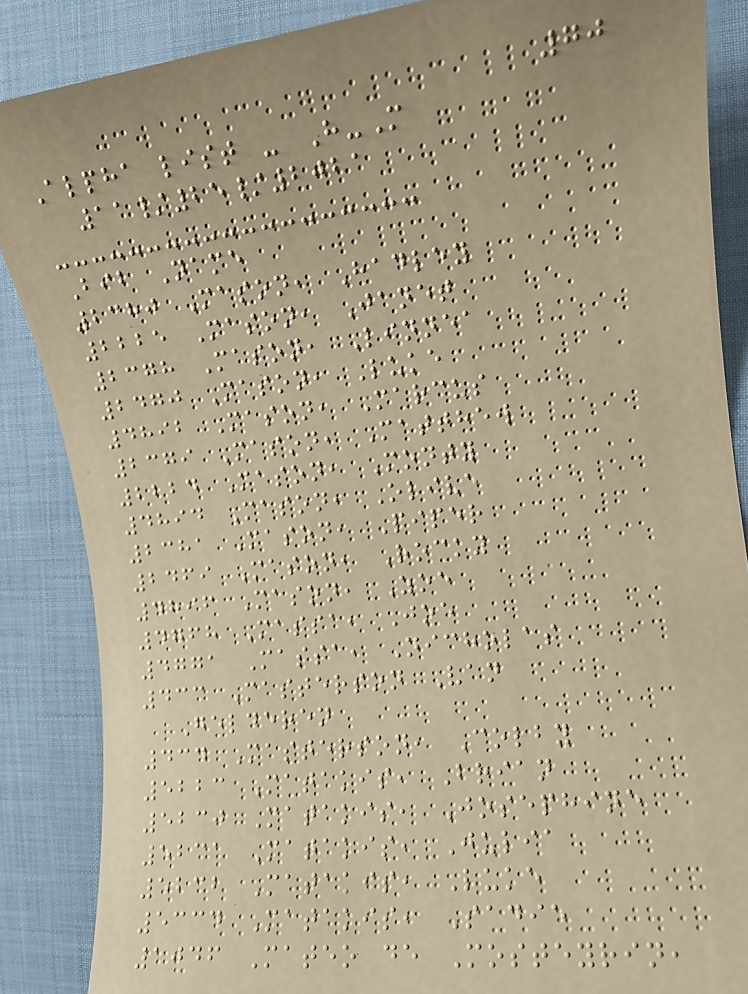70
Alpha list - H-M
11/25/2021
Bib Name
2380 Mason, Hadley
2225 Mason, Janet
2378 Mason, Linnea
2470 Mason, Luke
4892 Mason, Marcus
2379 Mason, Matthew
2224 Mason, Monty
4894 Mason, Olive
2381 Mason, Piper
2469 Mason, Rocky
4896 Mason, Zoe
4768 Massa, Joe
4771 Massa, Nicholas
433 Masterson Van
Gelderen
434 Masterson, Colby
5223 Matakis, Brian
5230 Matakis, Josephine
5231 Matakis, Julia
5232 Matakis, Luke
5334 Matakis, Sadie
1046 Mateo de Mosteyrin,
